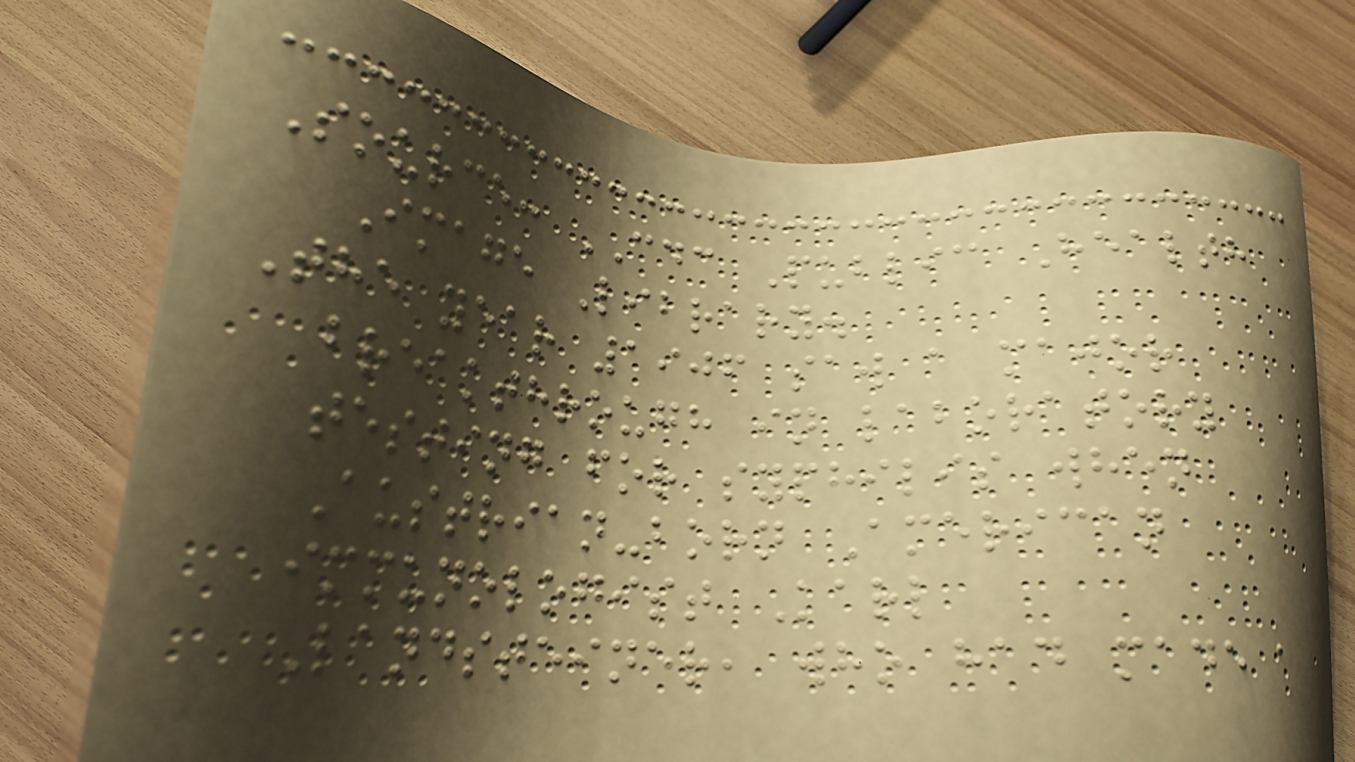Source: CDC Public Health
Image Library.
The year 1906 saw a major
breakthrough in laboratory
testing for syphilis when
Austrian-born American
immunologist Karl
Landsteiner, who had made a
